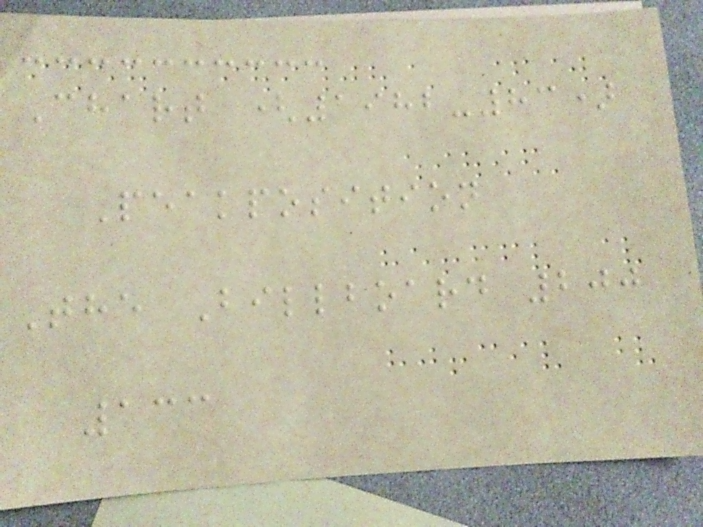Chart (1982-83)
Peakposition
The Billboard 200
133
